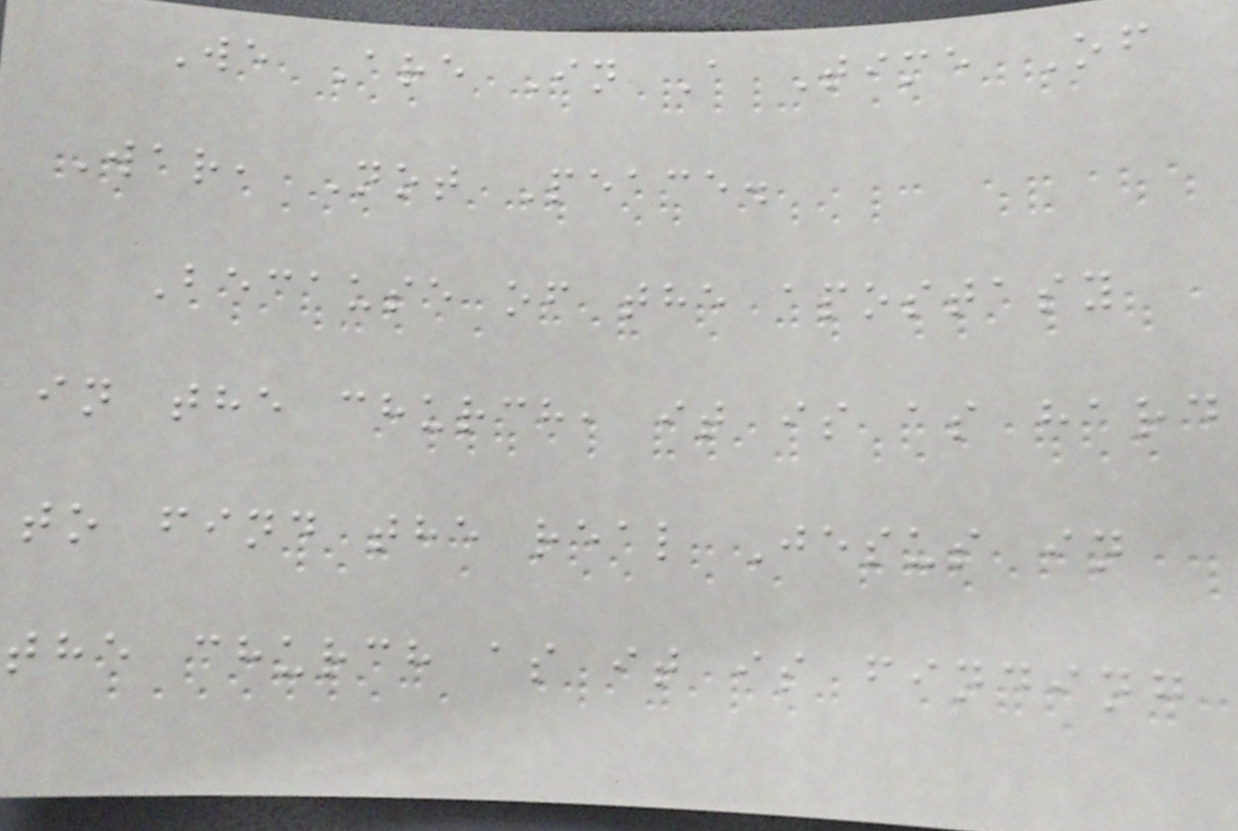We Are In A Time Of
War, Not Peace.
Because of the apostasy
in the church, it is as hard
to find the real Jesus in
the church as it is finding
